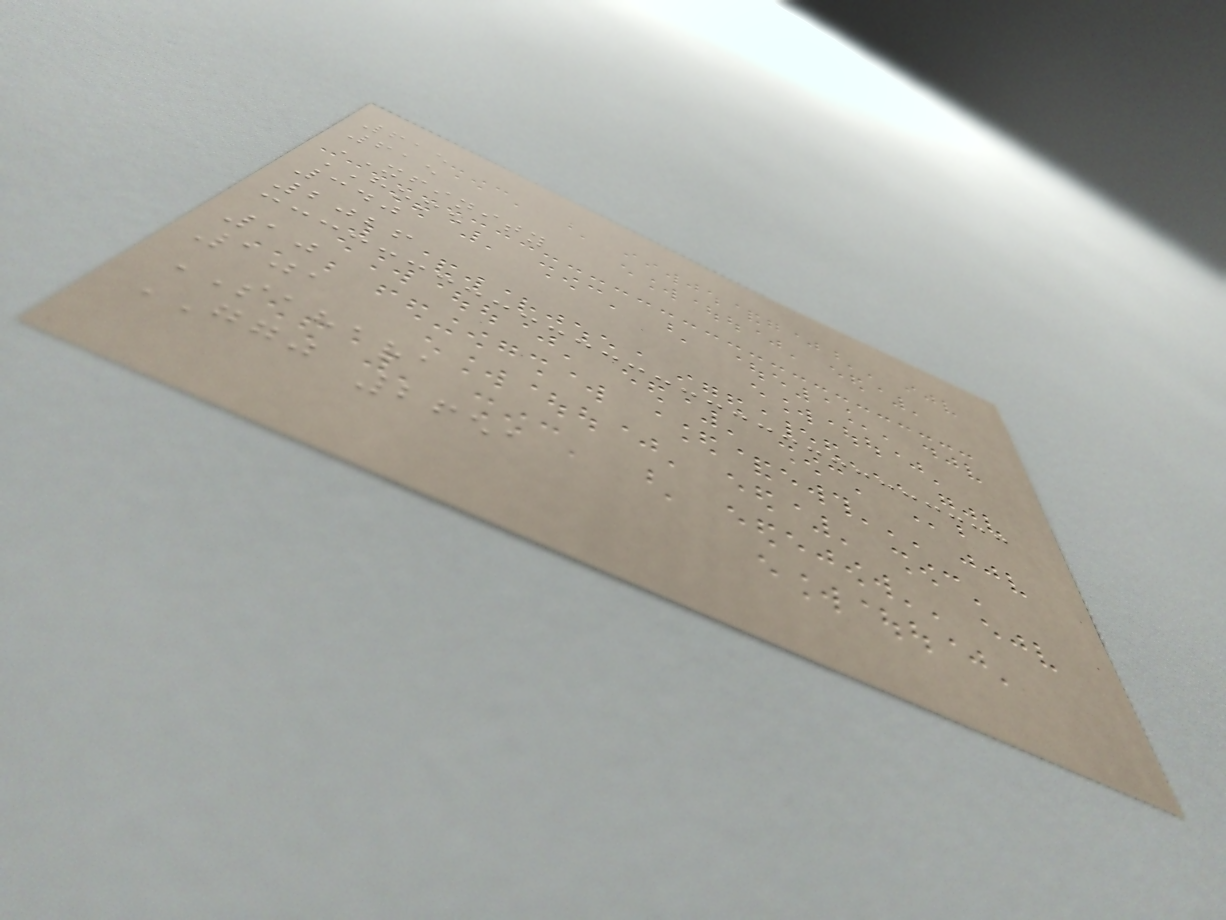615
615
XFINITY
HOME
340
2026
10
101
SAHARA
GGJ 2651
